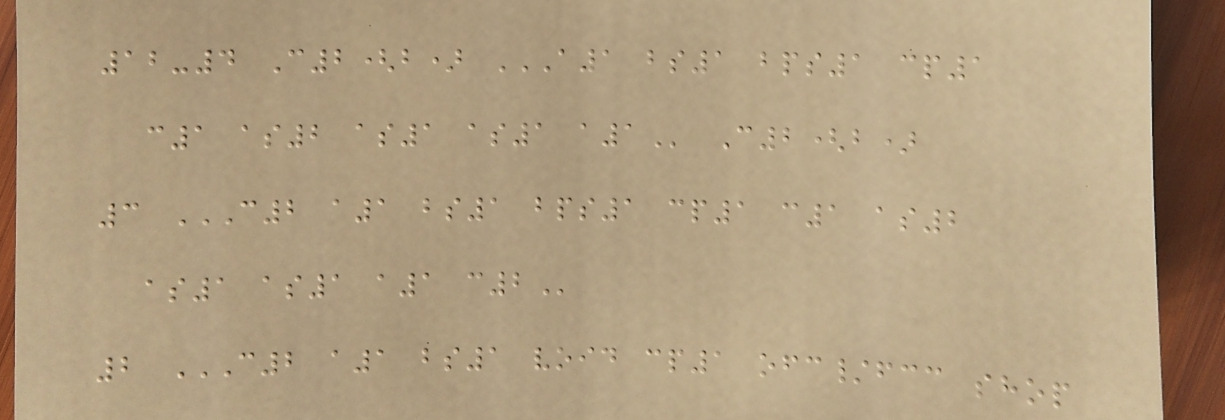12-4 C2(b) A1 BS1 BPS1 CP1
C1 AS2 AS1 AS1 A1 C2(b)
3 C2 A1 BS1 BPS1 CP1 C1 AS2
AS1 AS1 A1 C2
2 C2 A1 BS1 VOID CP1 OFC/FCC SHOP
